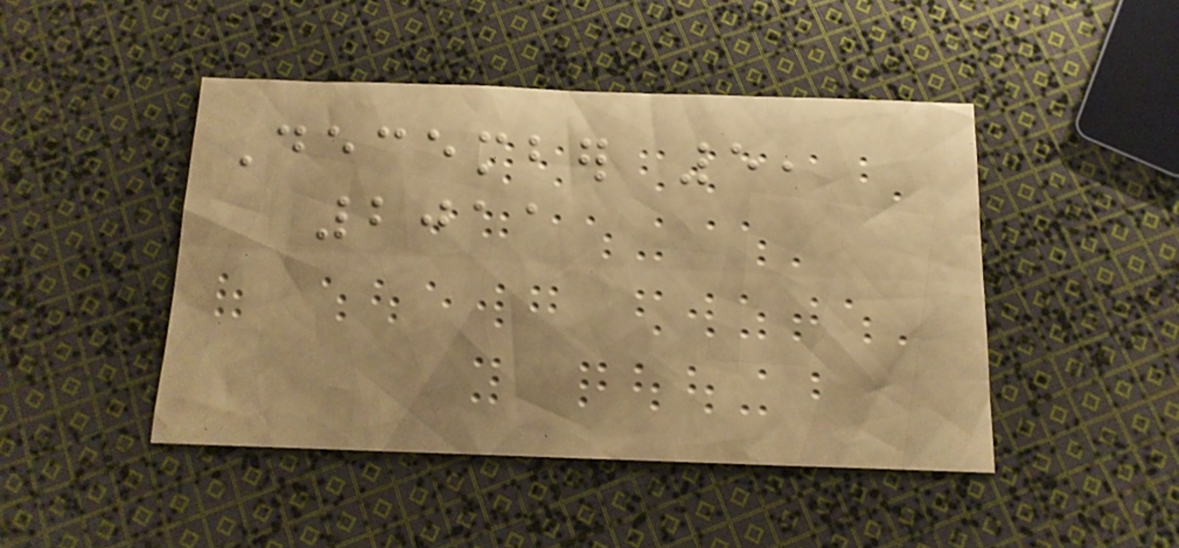December 5,
2011
